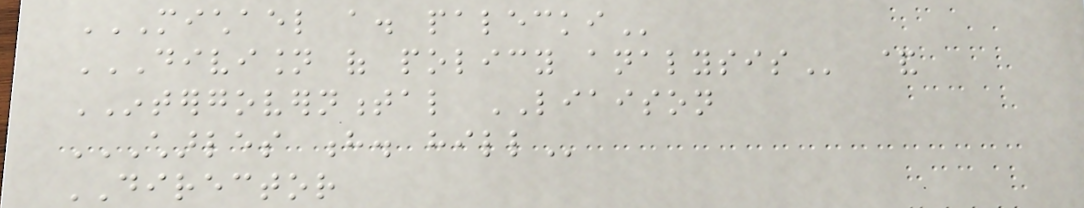MICHAEL A. PALECKI
DIVISION OF POLICY ANALYSIS &
INTERGOVERNMENTAL LIAISON
CHARLES H. HILL
DIRECTOR
